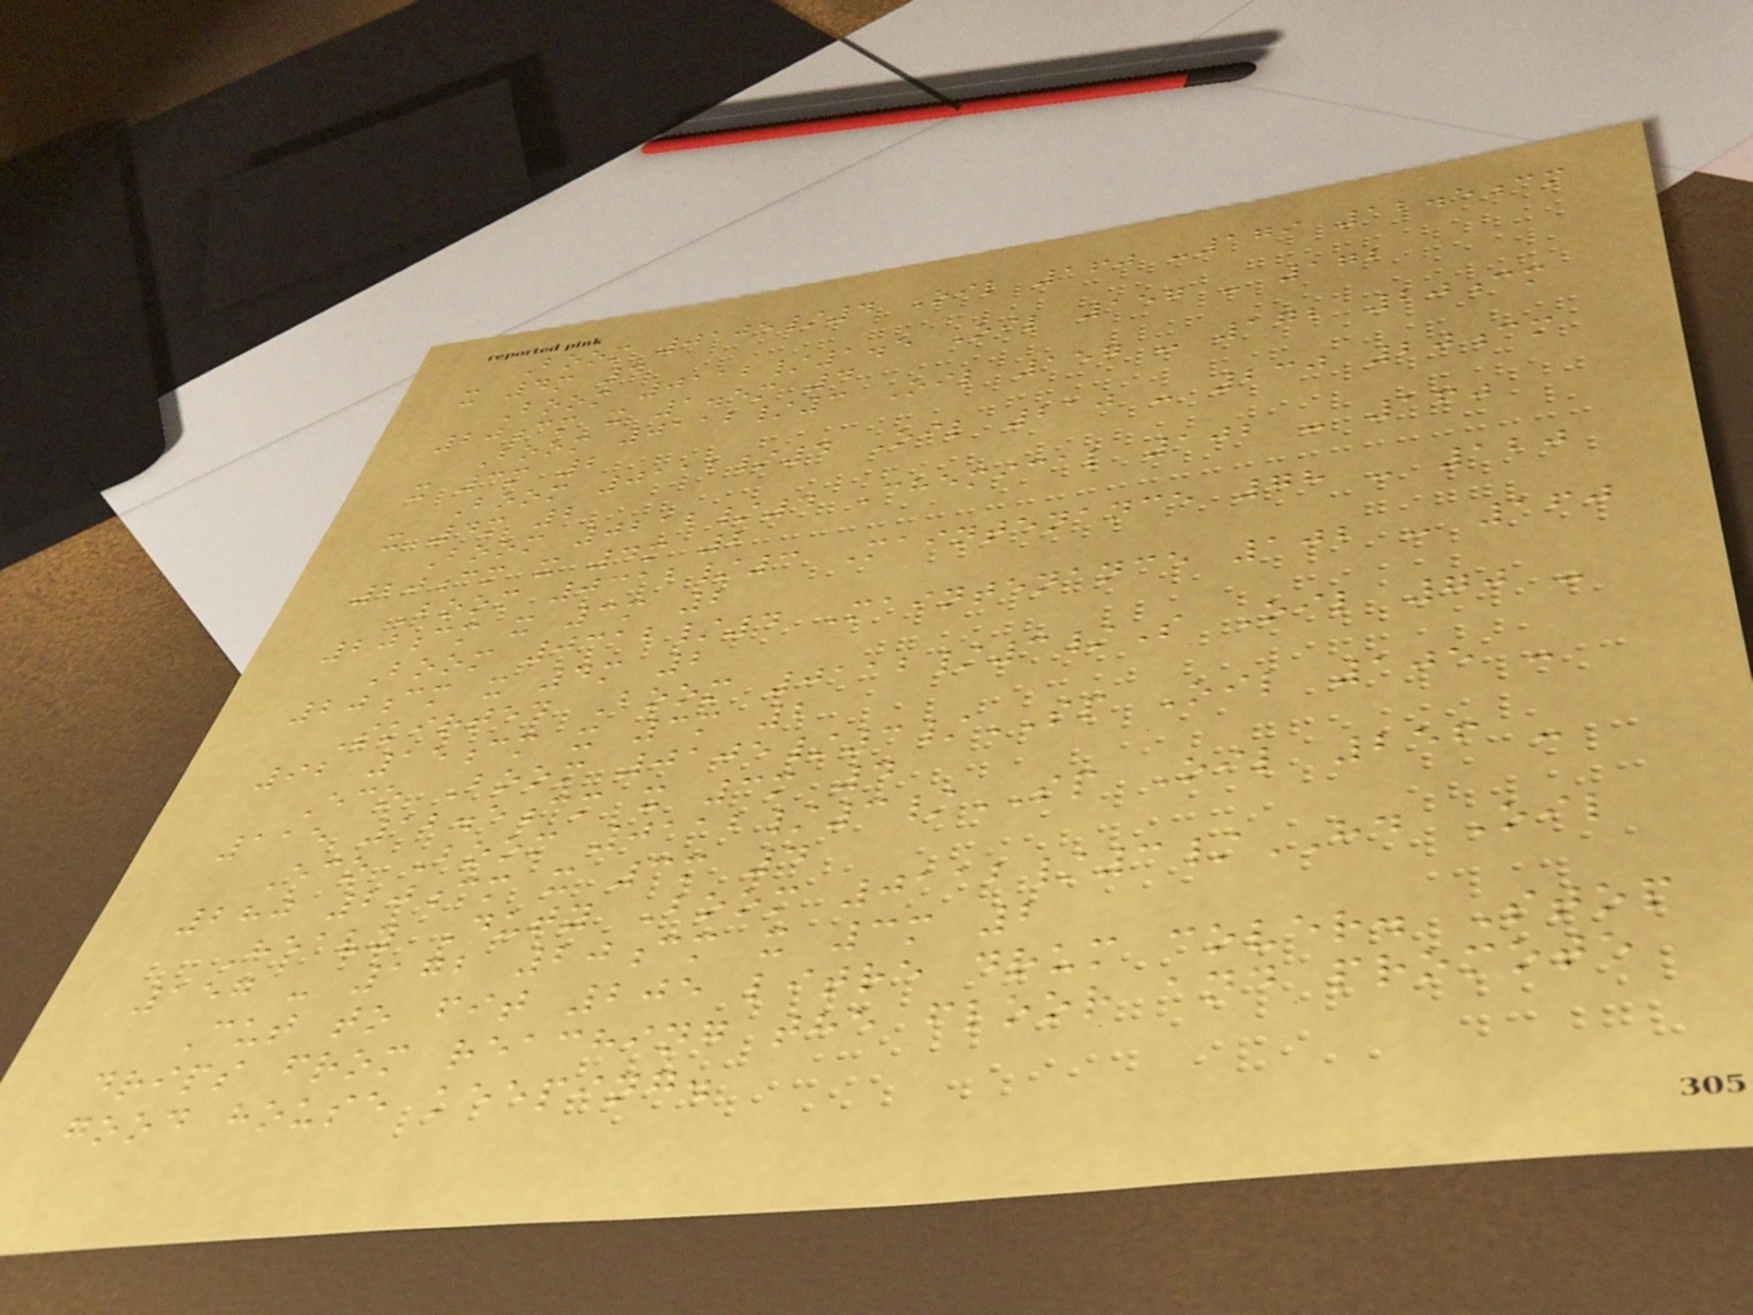Boom 0105/4 Oil 160 -179 12.5cm
x 4m 4
Boom 0112/1.5 Oil 157 - 172
20cm x 1.5m 4
Boom 0112/3 Oil 157 - 172 20cm
x 3m 2
Boom 0112/4 Oil 210 - 230 20cm
x 4m 2
Boom 0212/4 Chemical 102 - 160
20cm x 4m 2
Boom 0312/3 Maintenance 78 - 120
20cm x 3m 2
Boom 0312/4 Maintenance 102 - 160
20cm x 4m 2
Skirted Boom 0112/3/S Oil 70 -
92 15cm x 3m 2
Eco Boom 0105/3/SP Oil 105 -
115 12.5cm x 3m 4
Eco Boom 0112/3/SP Oil 256 -
280 20cm x 3m 4
Heavy Duty Boom 0112/3/HD Oil
157 - 172 20cm x 3m 2
Cut to fit 205 litre drum cover. Stop
drips from reaching the floor and promote
good house keeping.
